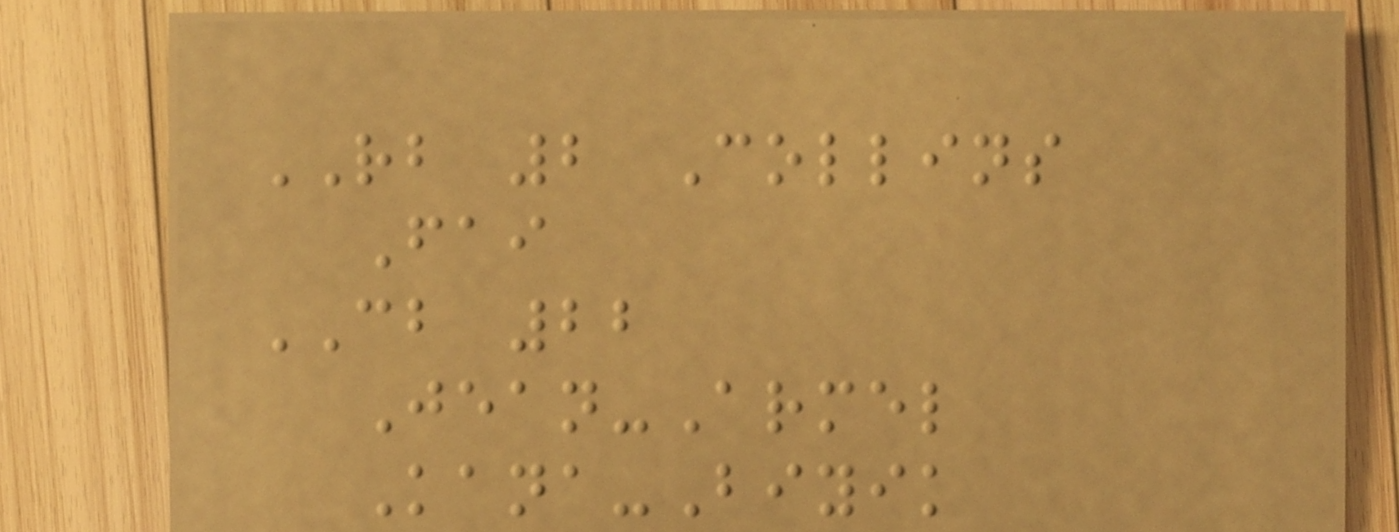RB 2 Collins
Fai
CB 22
Jean-Armel
Kana-Biyik
